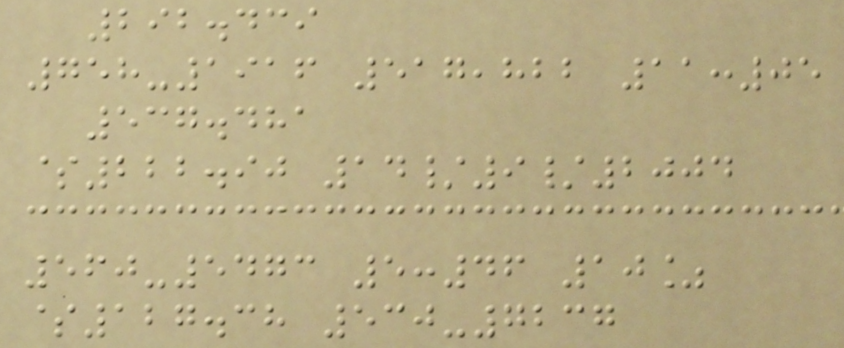292.439
758-1916 517,822 11:05
537.481
$222.90 14/9/2004
560-5473 5:46 10%
$127.38 530-7237
